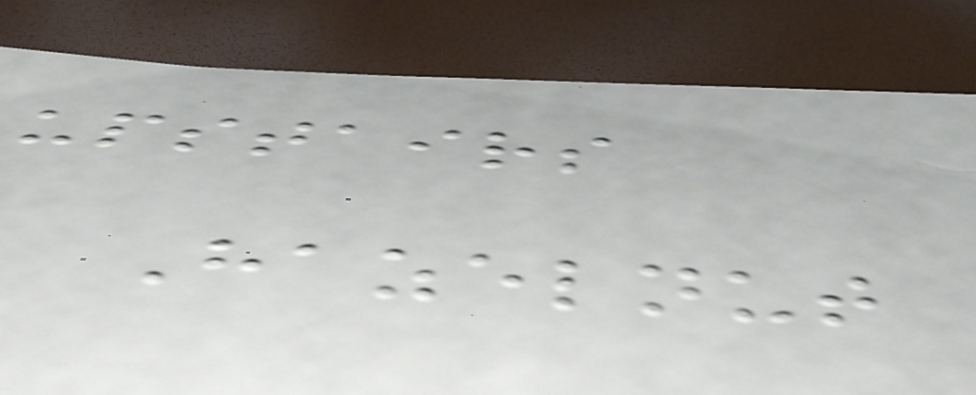upstairs
Hazelnut
